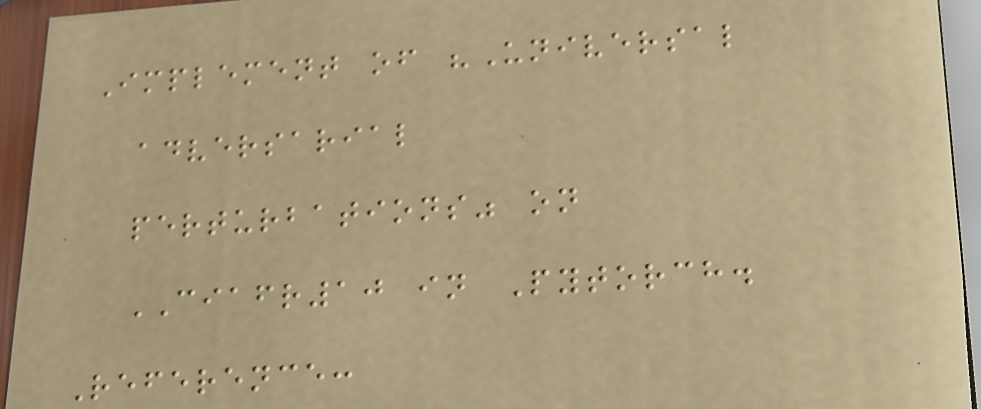Implement of "Universal
adversarial
perturbations" on
CIAFR10 in Pytorch.
Reference:
